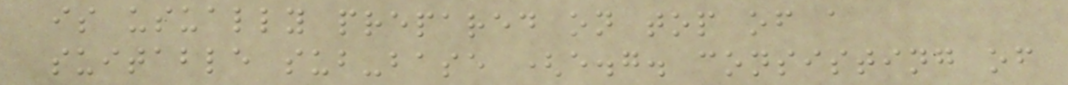is usually prepared on top of a
suitable sub-base (e.g. consisting of
